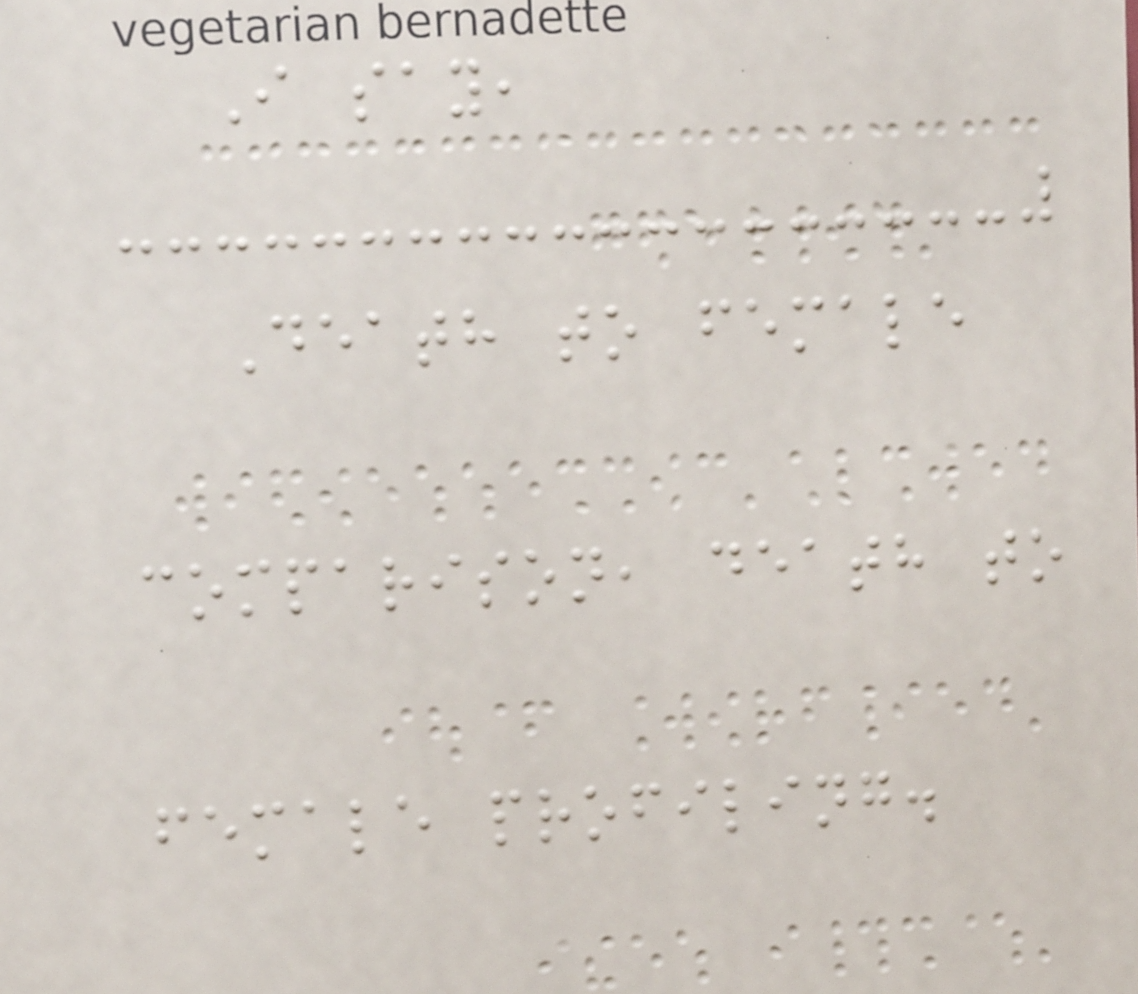I say,
Death to female
comparison, death to
female profiling.
